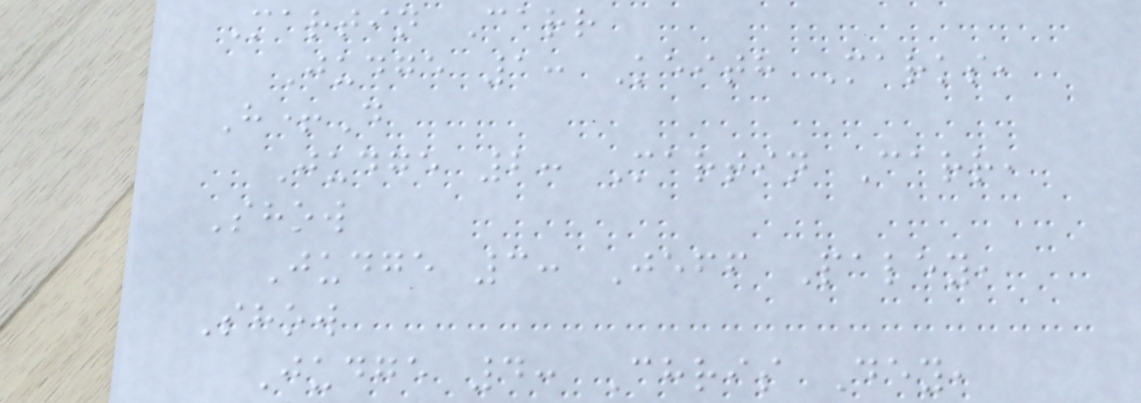Martin Carr
Judge 1: Keith Marks,
H+D
Judge 2: Martin Carr,
Show
Judge 3: Jeff Paley,
Show
Judge 4: Chris Dey,
